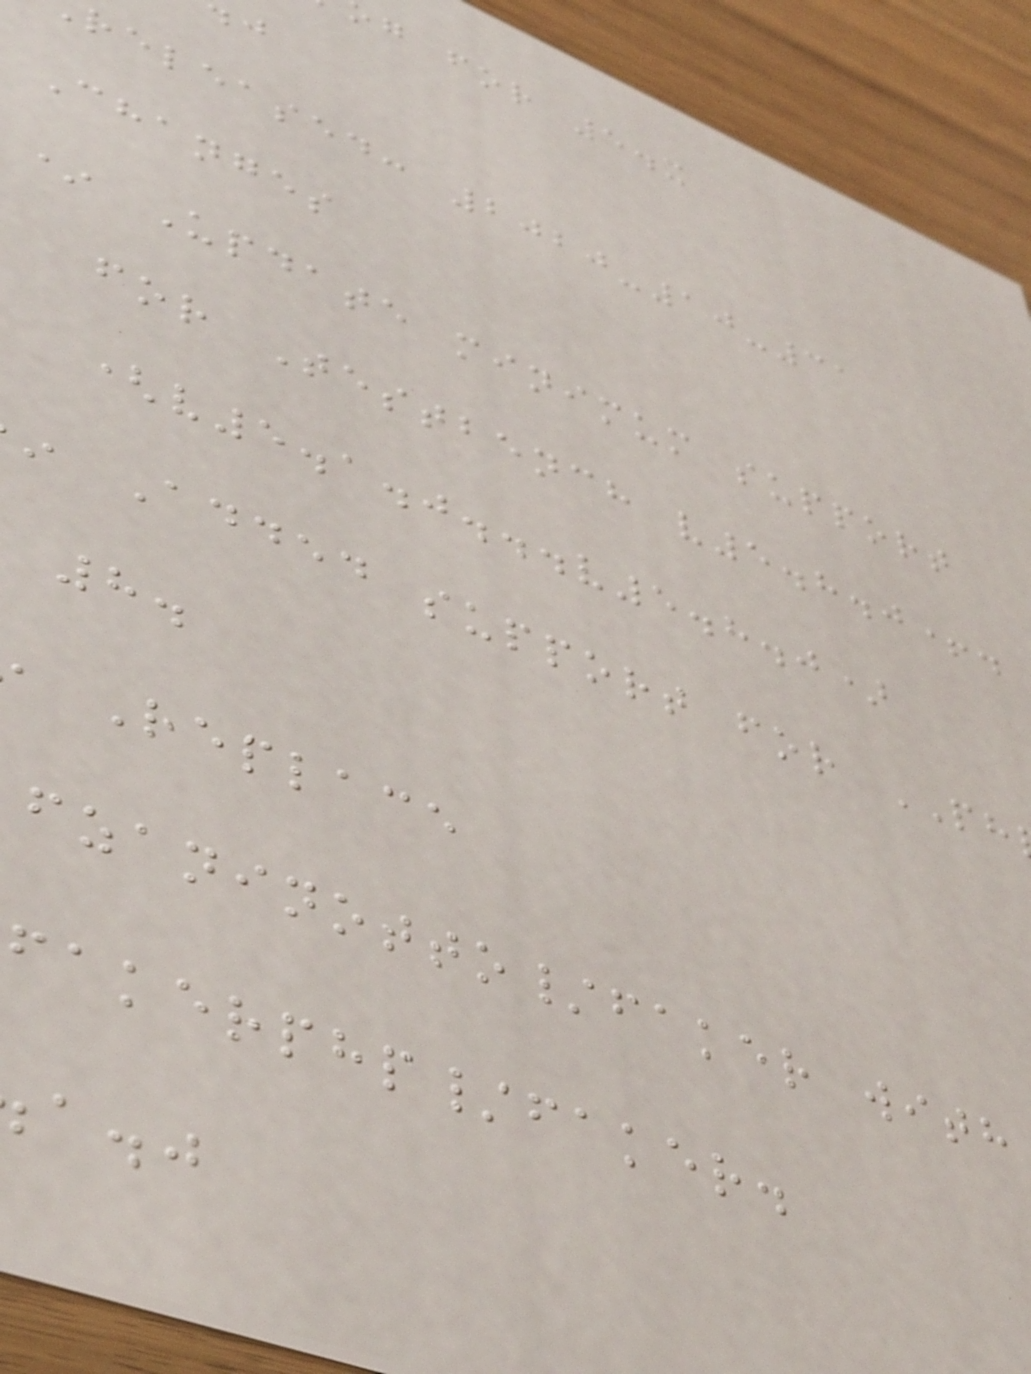g for 5.x
released: 2020-10-31
Changes
* Update minimum support
for Testbench v5.8.0+.
(v5.1.0...v5.8.0)
Added support for PH
8.
Replace
fzaninotto/faker with
fakerphp/faker.
